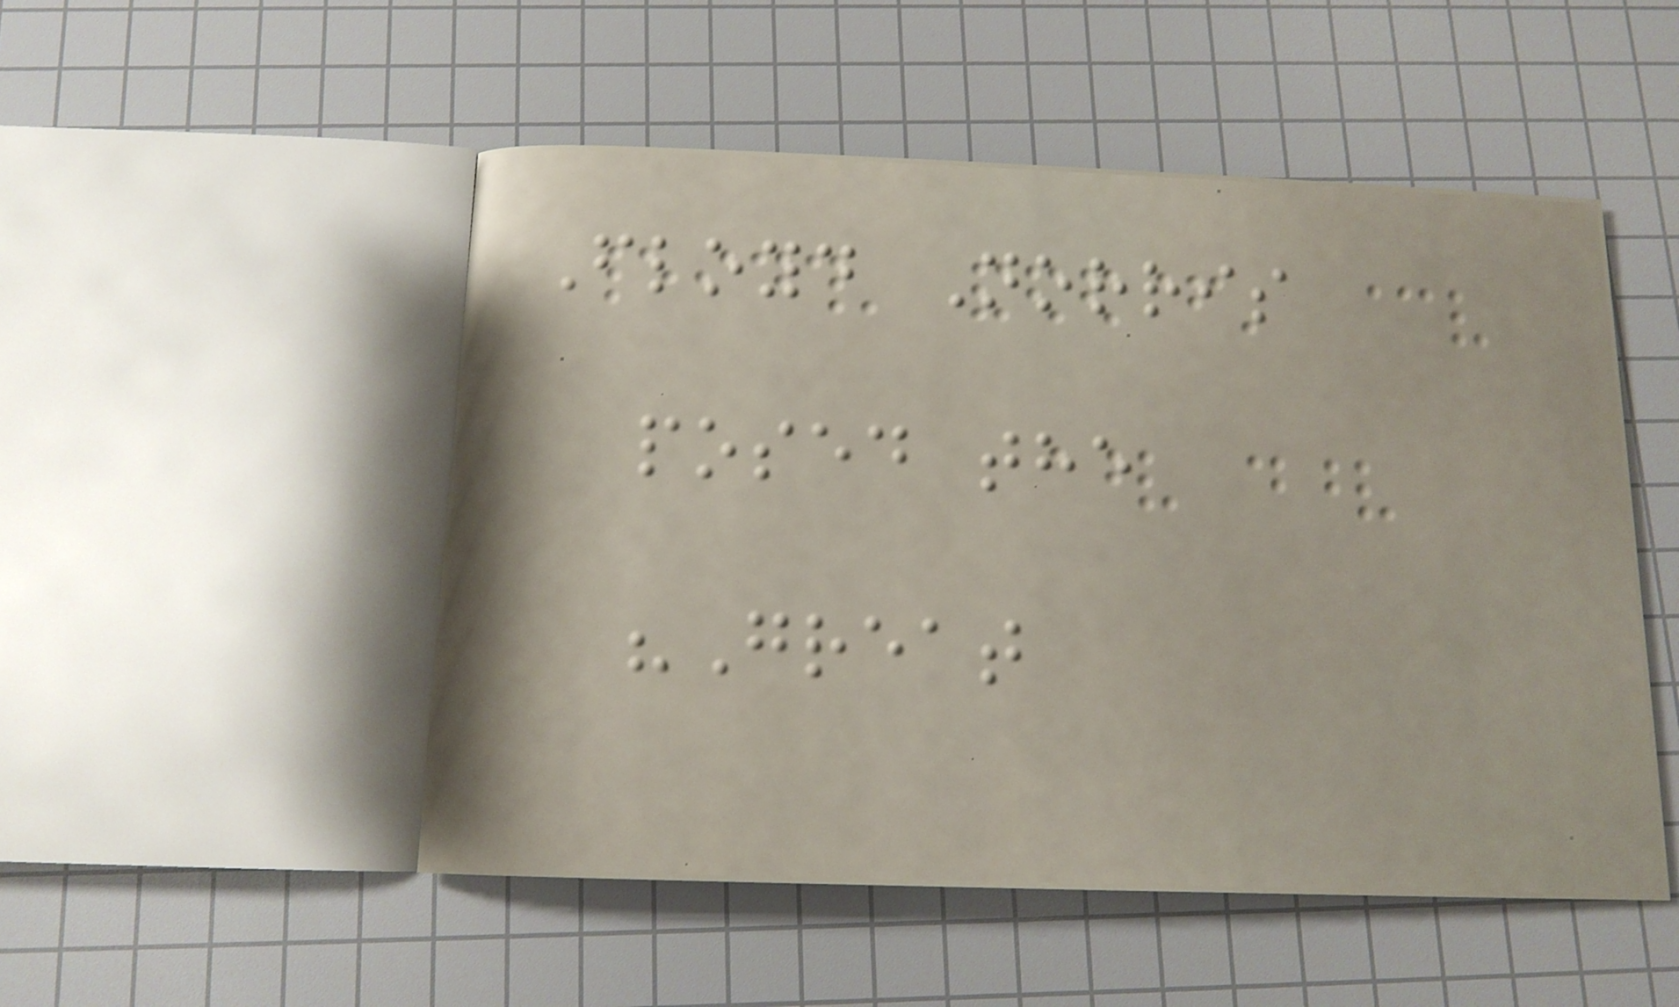Floyd Norris
posed the
"Great
